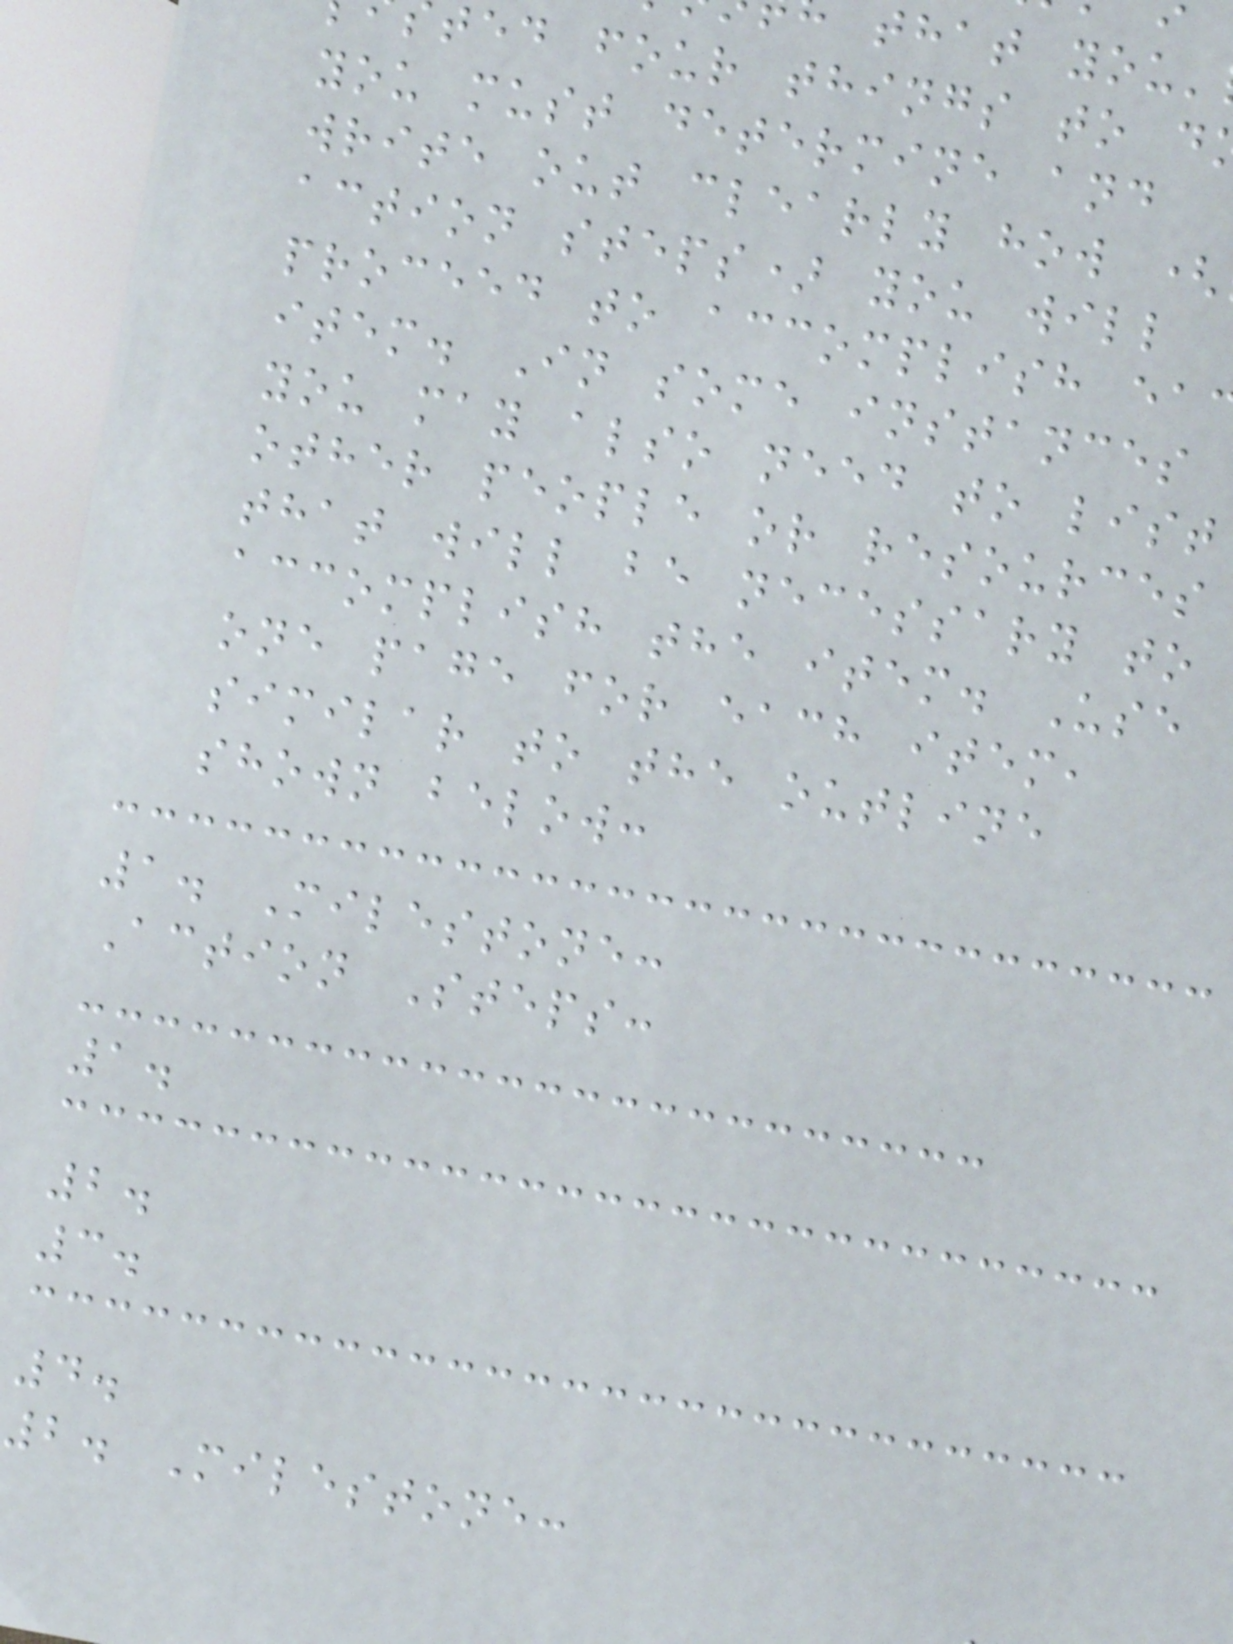that you'
ted four things to d
you must determine and
write out clearly how (
action steps) you will
proceed to accomplish ea
item. In some instances
you may also need to list
other people or resources
that will be necessary to
accomplish the item. Use
one page for each item,
similar to the outline
shown below:
1. Milestone:
Action Steps:
1.
2.
3.
4.
2. Milestone:
